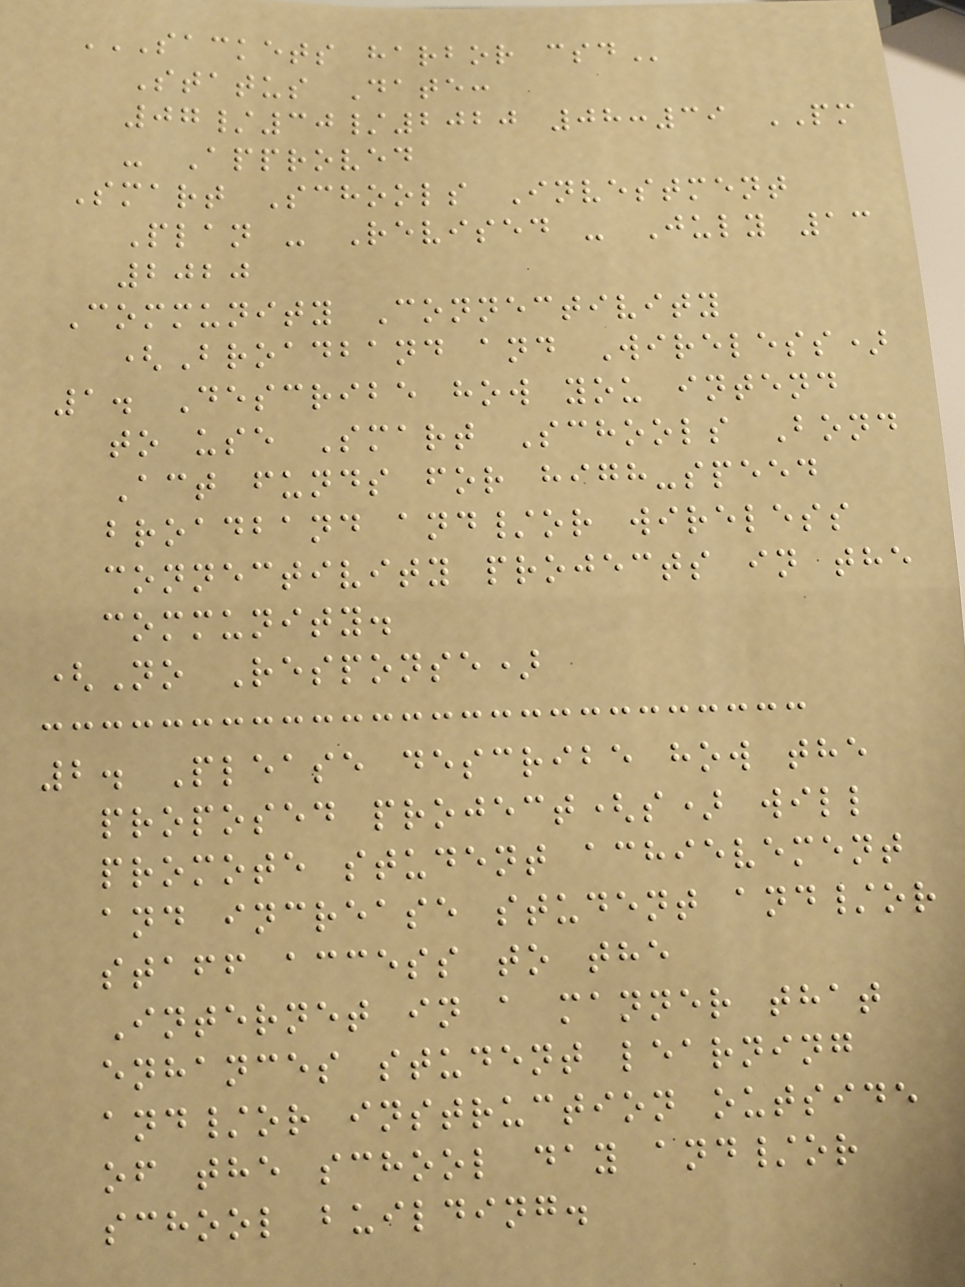SACKETS HARBOR CSD
Status Date:
07/30/2020 08:39 PM
- Approved
Smart Schools Investment
Plan - Revised - July 13
2020
Community Connectivity
(Broadband and Wireless)
1. Describe how you intend
to use Smart Schools Bond
Act funds for high-speed
broadband and/or wireless
connectivity projects in the
community.
(No Response)
2. Please describe how the
proposed project(s) will
promote student achievement
and increase student and/or
staff access to the
Internet in a manner that
enhances student learning
and/or instruction outside
of the school day and/or
school building.
